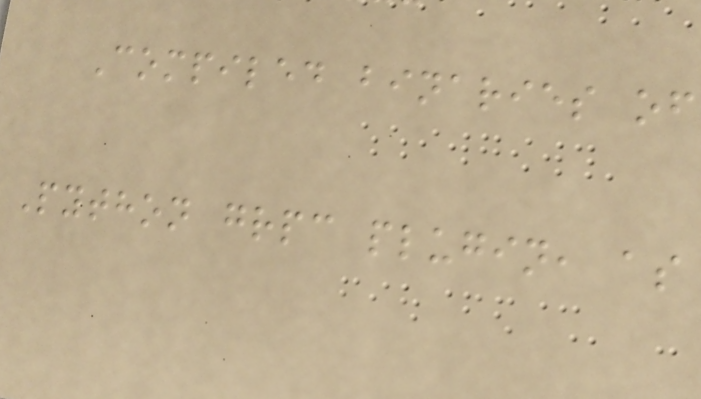Compiled binaries of
Python grpc plugin, as
